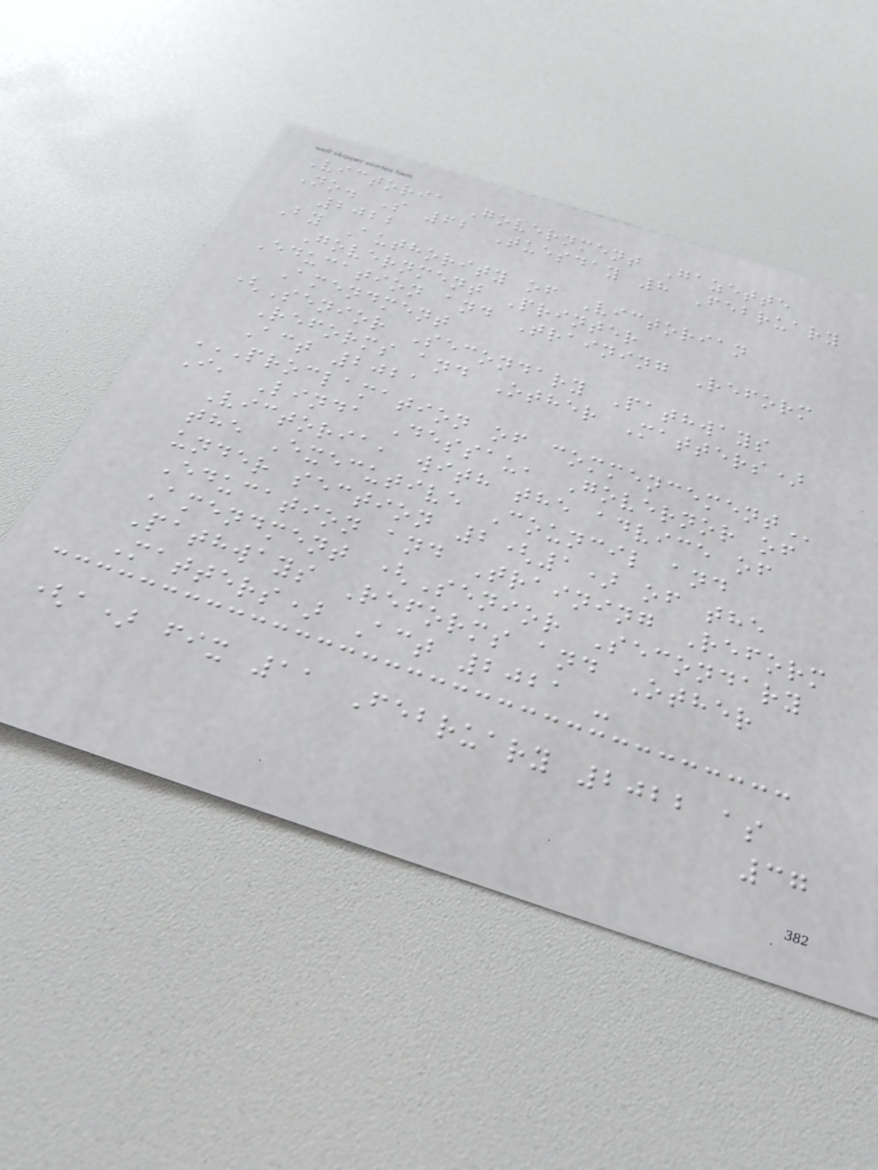Victoria Government Gazette
No. S 62 Tuesday 8 February
2022
By Authority of Victorian
Government Printer
Education and Training Reform
Amendment
(Senior Secondary Pathways
Reforms and Other Matters)
Act 2021
PROCLAMATION OF COMMENCEMENT
I, Linda Dessau, Governor of
Victoria, with the advice of
the Executive Council and
under section 2(1) of the
Education and Training Reform
Amendment (Senior Secondary
Pathways Reforms and Other
Matters) Act 2021 -
(a) fix 11 February 2022 as
37
